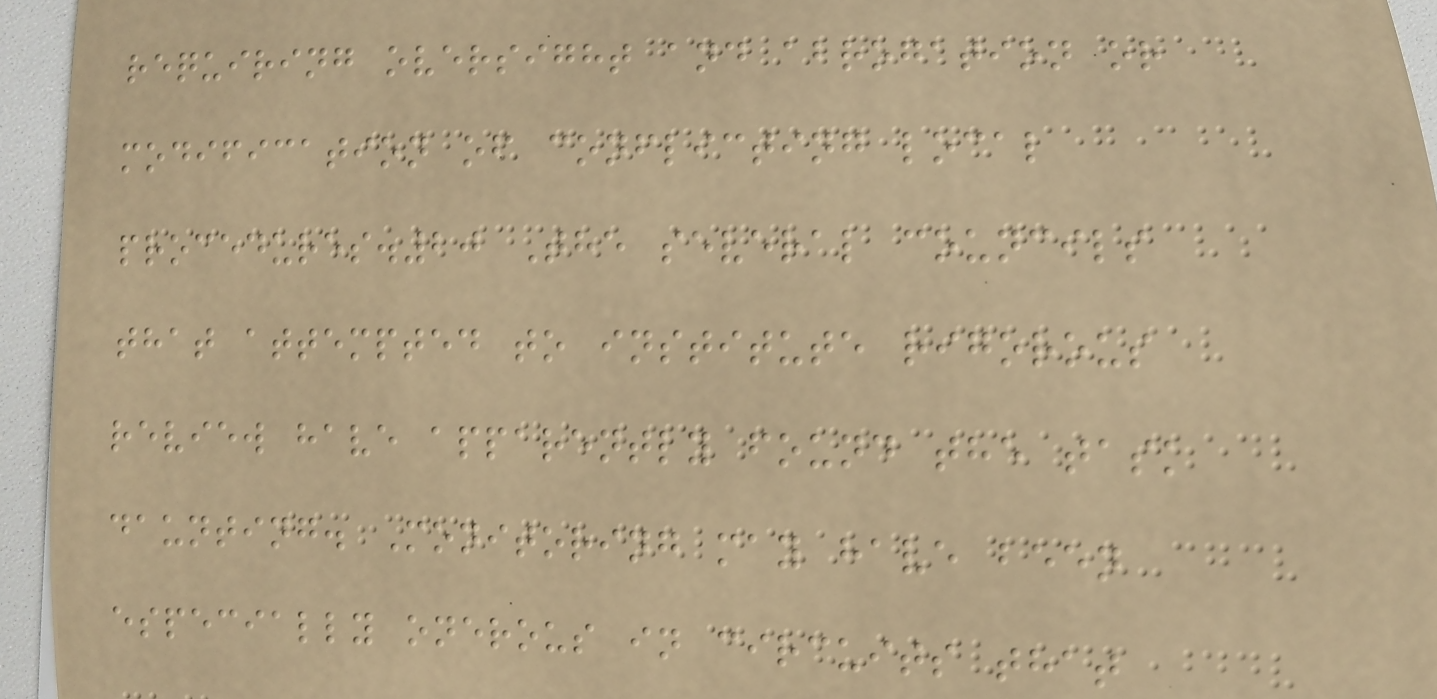requiring oversight and abrogation or
modification of conflicting local
procedures.20 The several councils
that attempted to institute rigorous
review have apparently found the task
daunting. Monitoring may have been
especially onerous in circuits that
